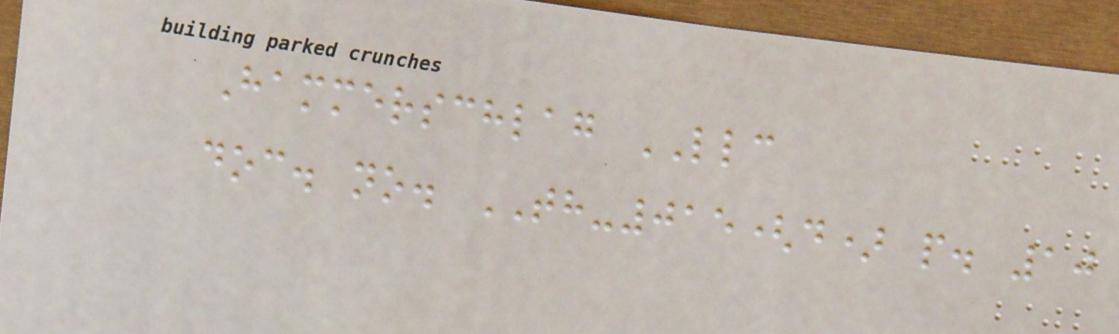Hammerschlag LLC
doc. no. TH-015(d) p. 10
